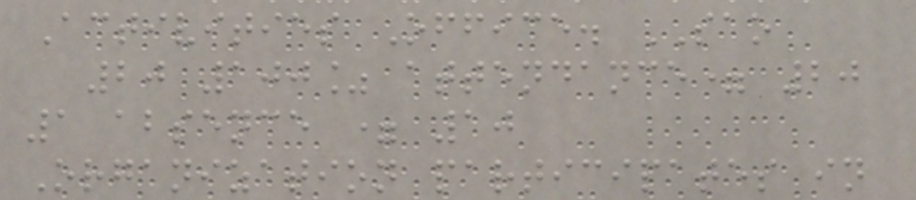Activities Office. SAO
20 100% attendance= 20
1 absence = 10
Organization participates in
